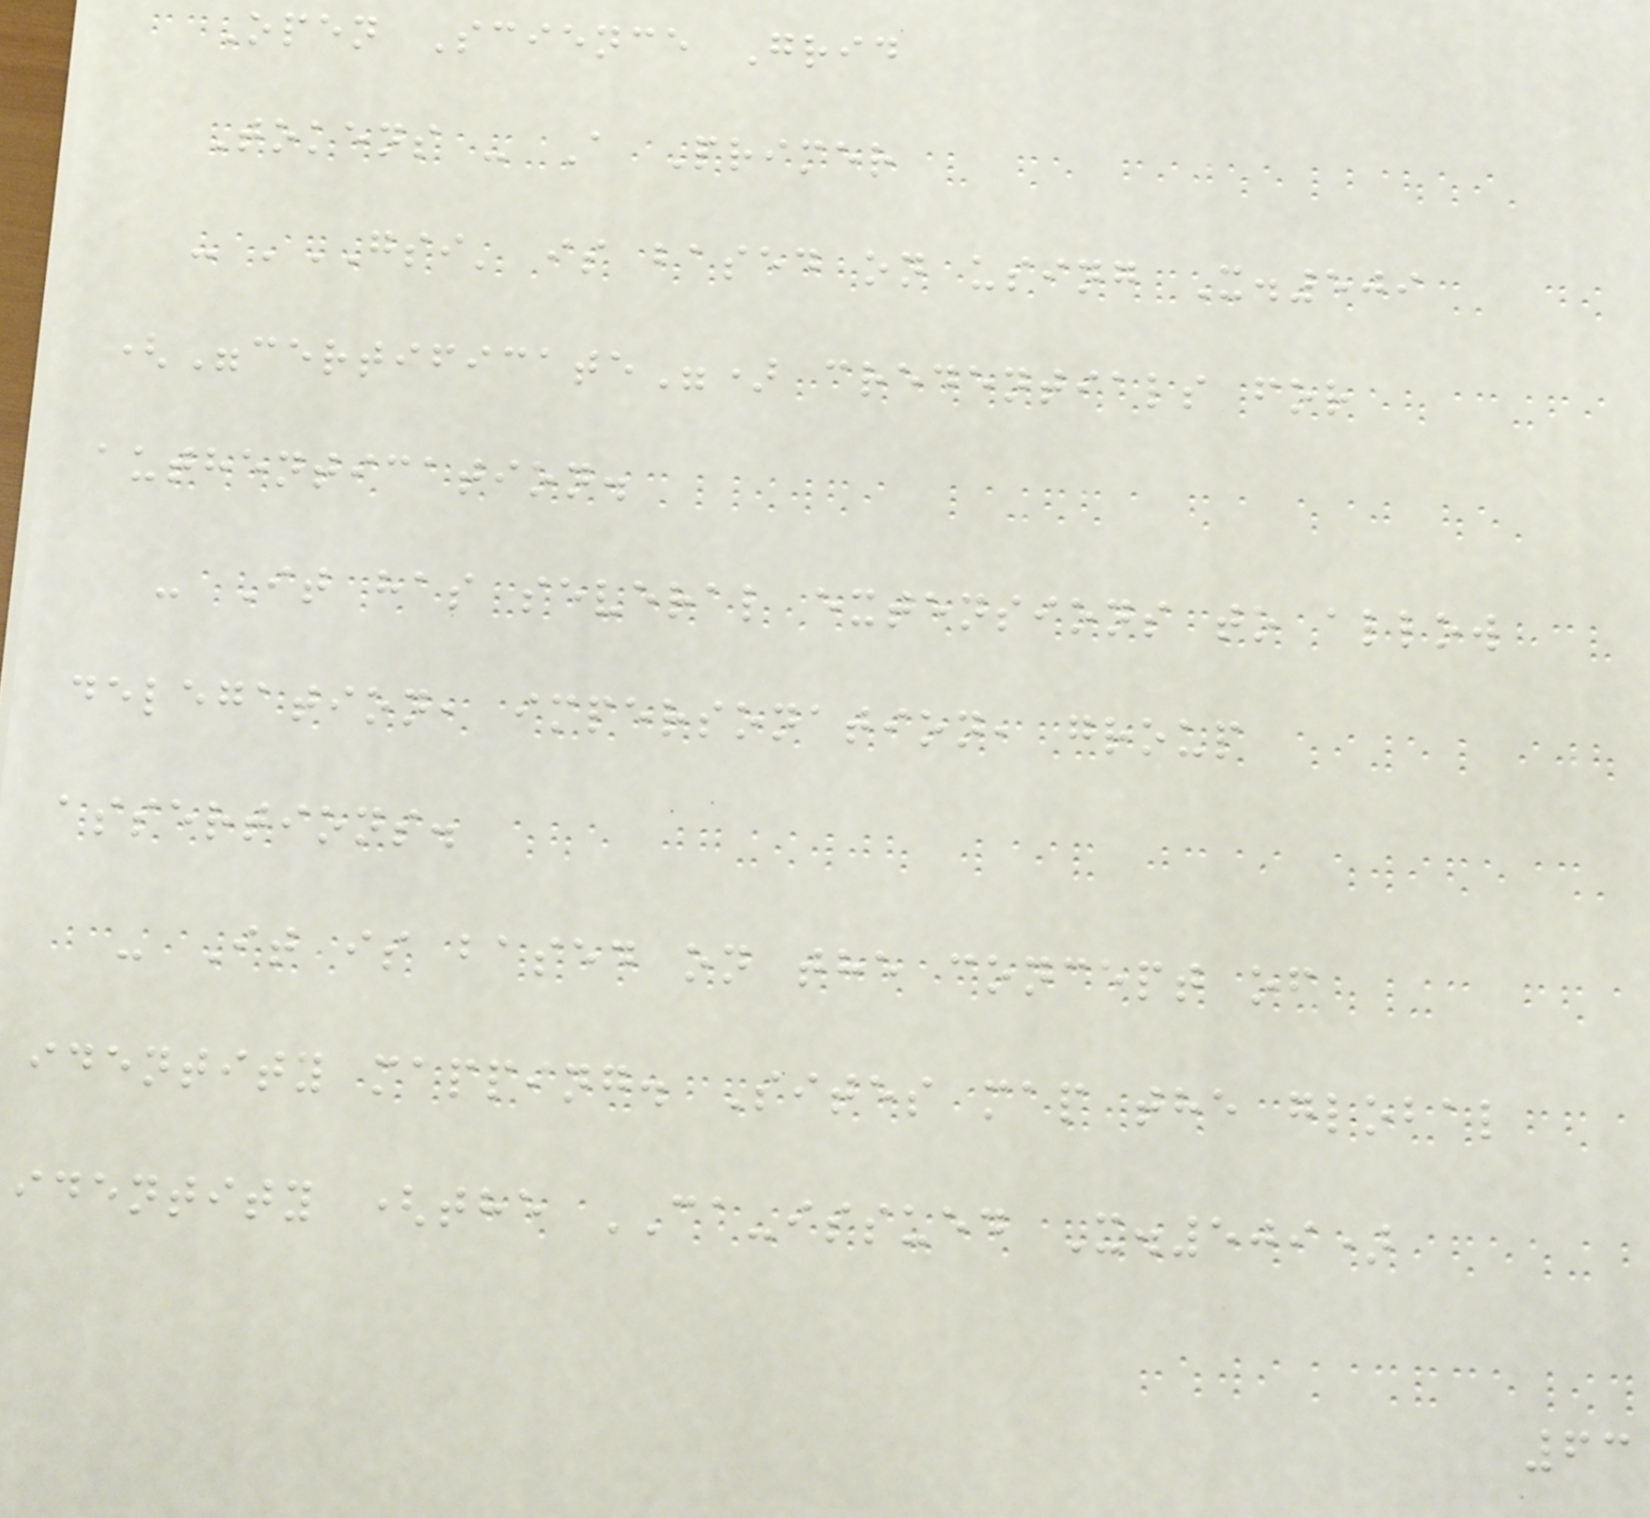Open Science Grid
Tokens - A Primer
- 'GSI' is based on using X.509
("certificate") credentials for
authentication.
- It has several extensions to allow
delegation, impersonation, group
assertions.
- It is based on the concept of
identity mapping. Sites map the global
identity (the CA-issued X.509)
63
